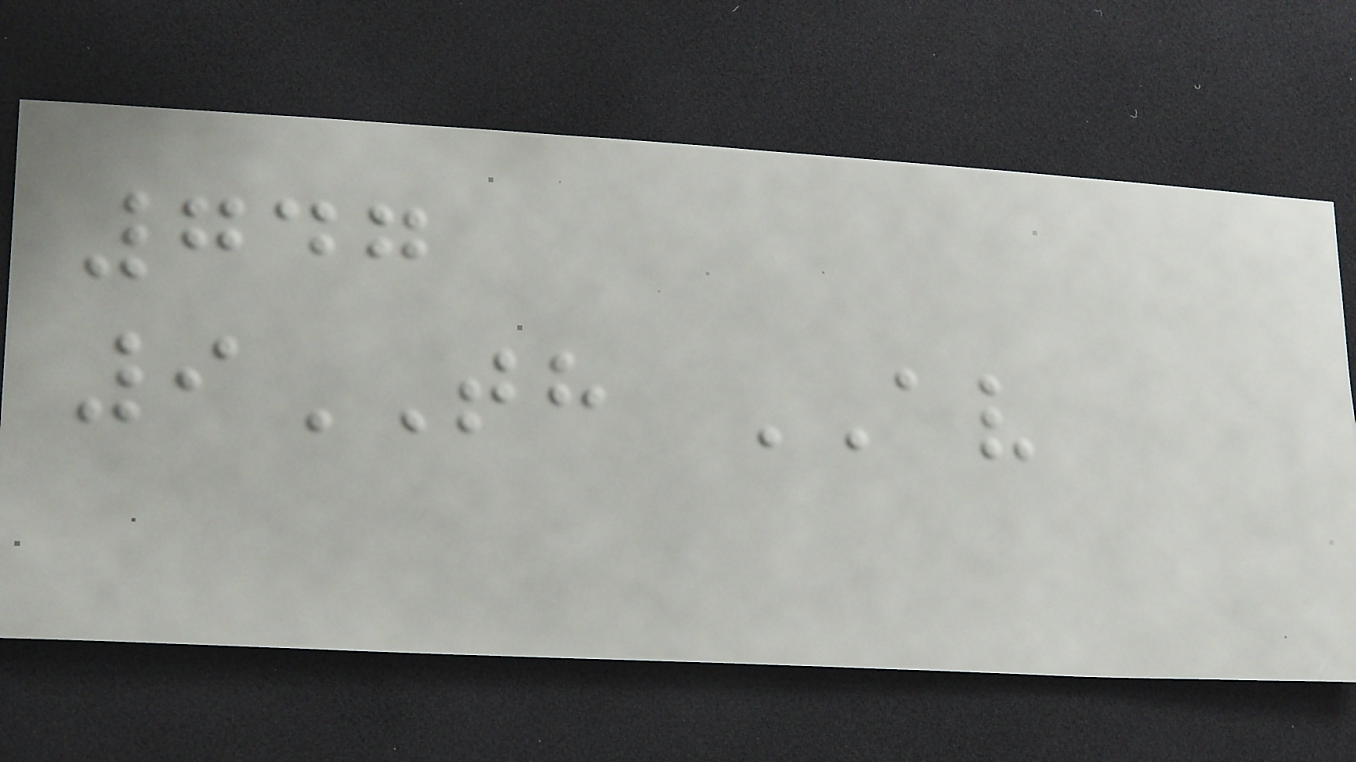747
9TH AV
